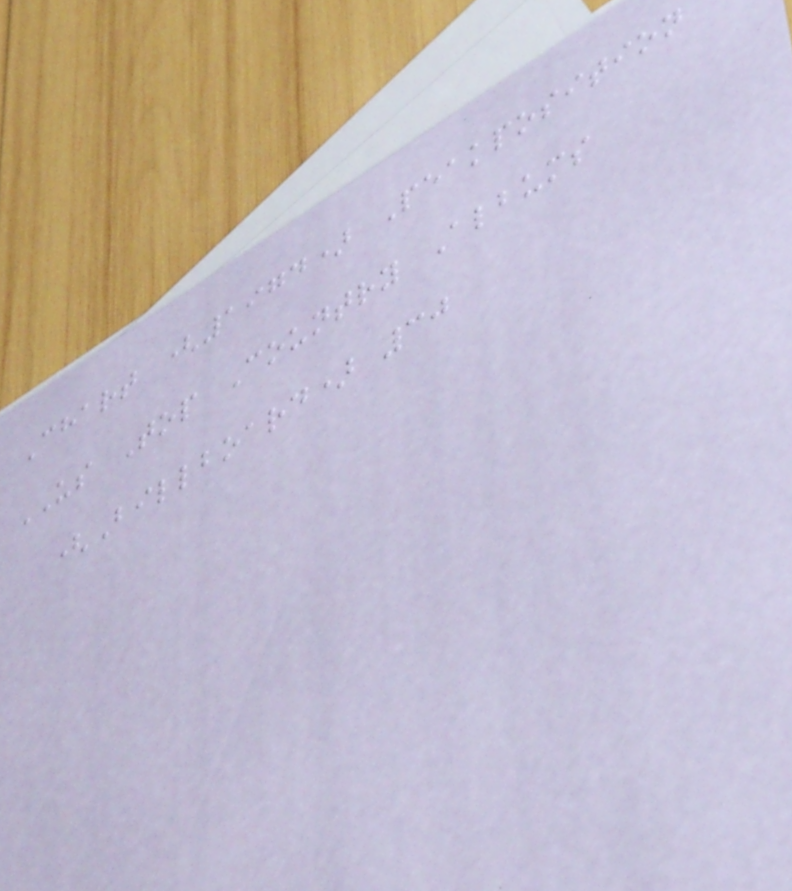Chart (1974) Peakposition
US Top Country Albums
(Billboard) 30
